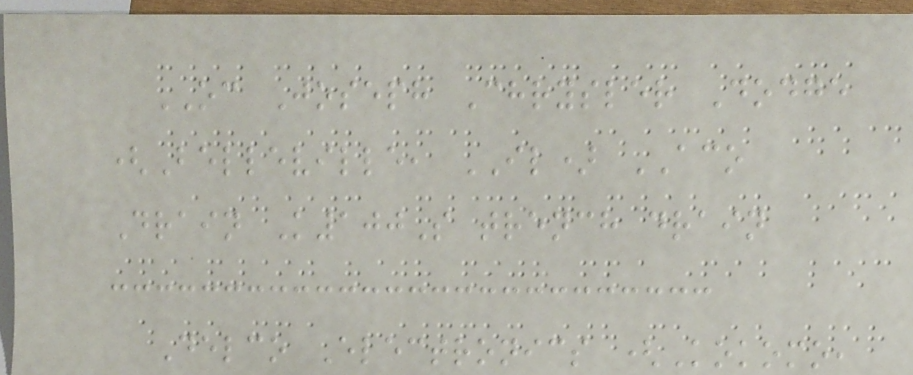OC Joseph Chrysler Dodge
(Belleville, IL) ACO
Drain K100S trench drain
Delco Electronics (Kokomo,
